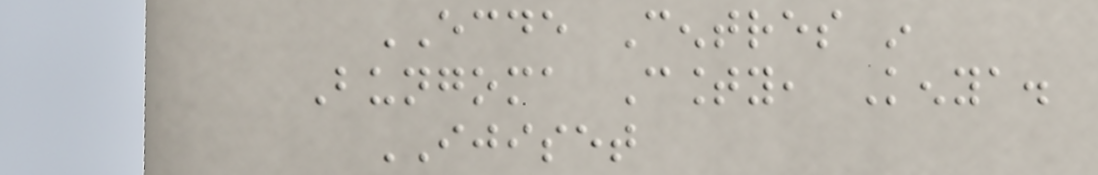ECDE Centres in
Bungoma County, Kenya.
IJISET
